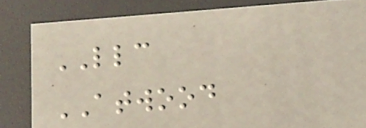LLC
ATWOOD
